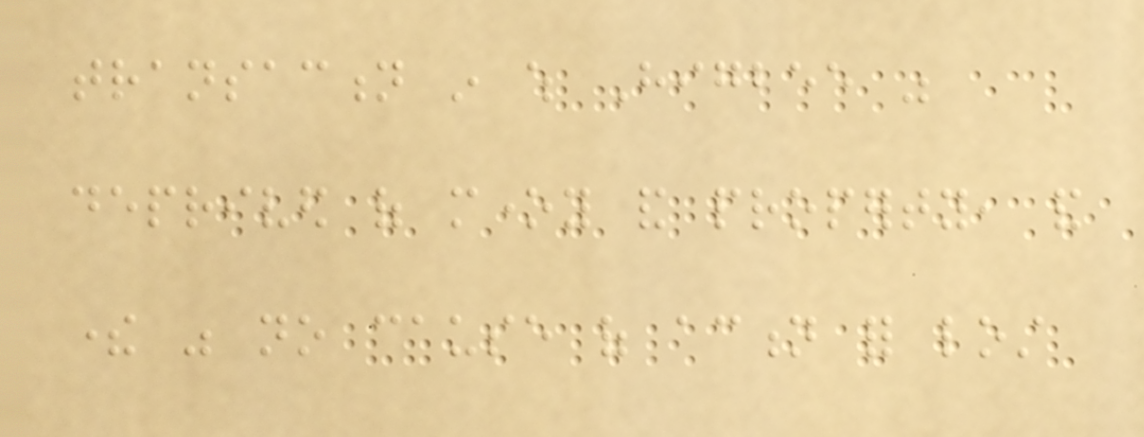transaction in which Higbee was
deprived of money and property, and
there was no cause of action for lost
